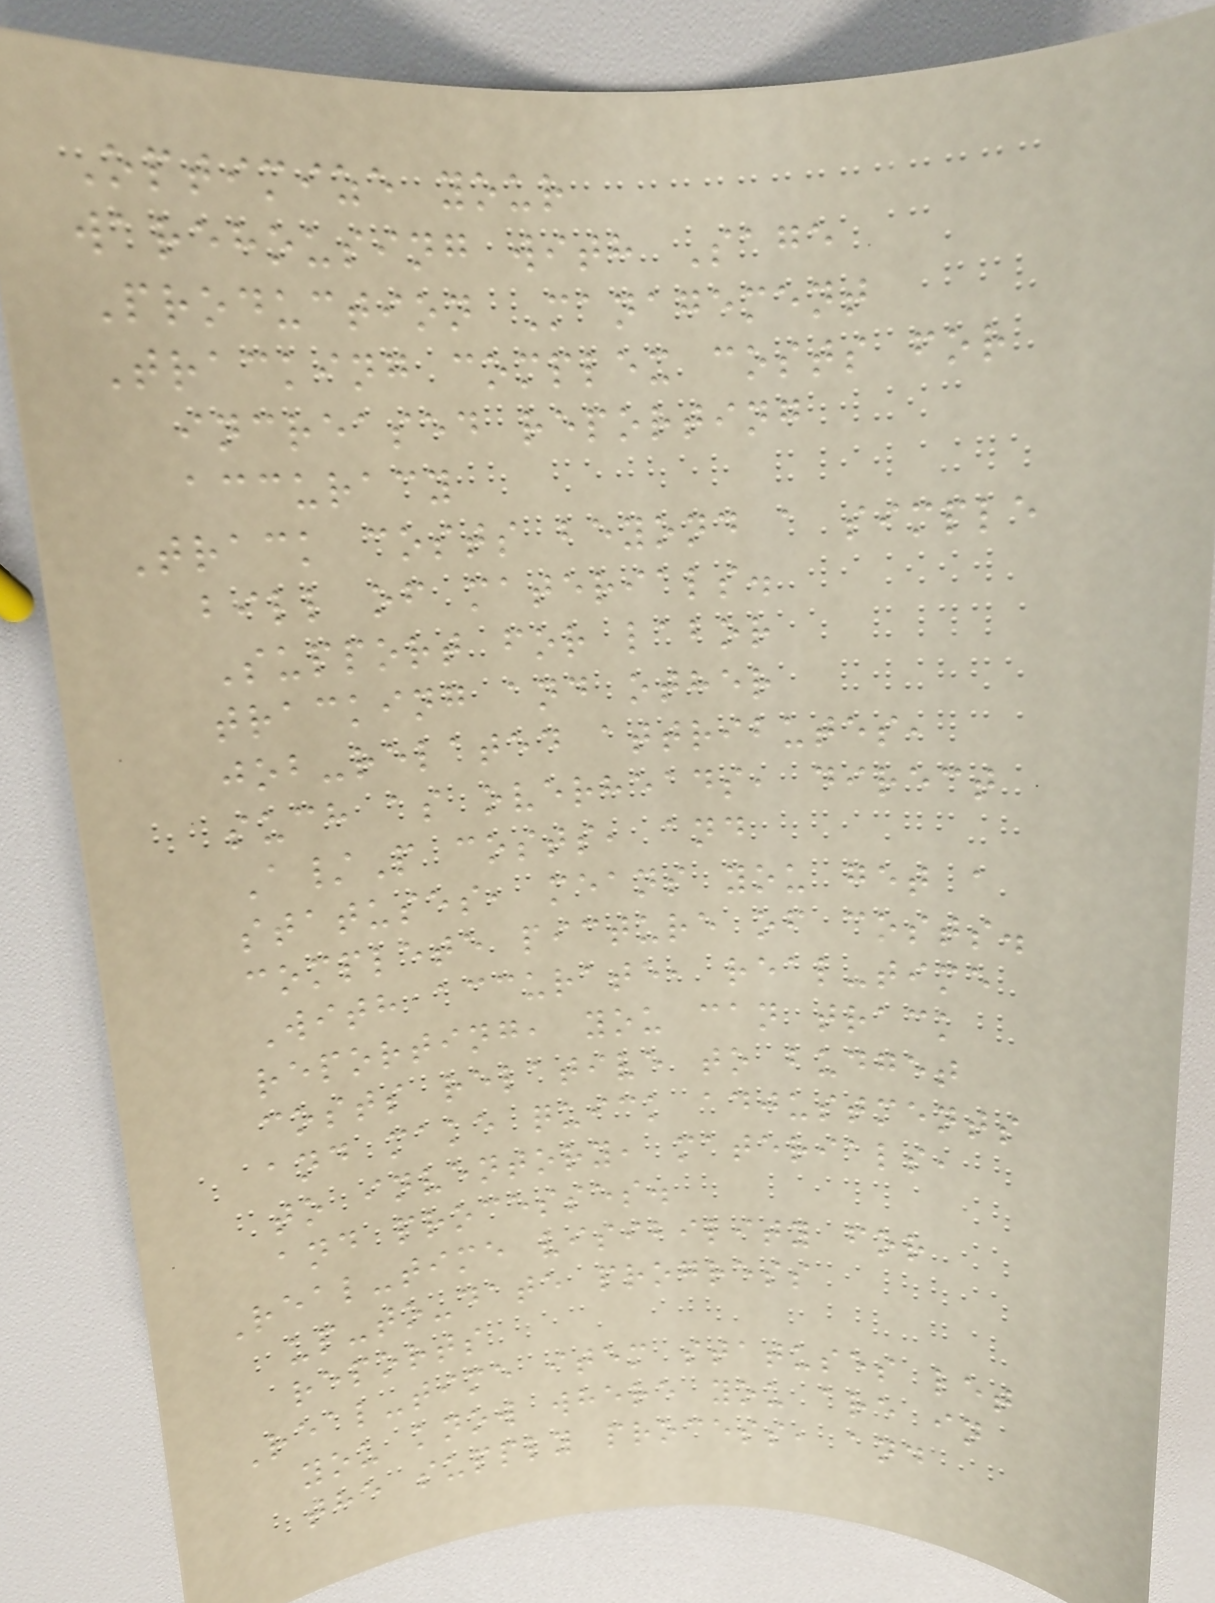Optimize your
warehousing with Sage
Production Management
Tracking complex costs for
increased reporting
accuracy
Track costs beyond a simple
bill of materials.
Support for labor
tracking and other
job-related attributes,
such as overheads, direct
A/P costs, and
statuses, means you get a
complete picture of costs.
With accurate, real-time
reporting, you can track
costs relative to budget
and make quick adjustments
to inventory, materials,
and processes.
Real-time visibility for
up-to-date progress
reports
Real-time item statuses let
you know where you are in
the supply process, and
